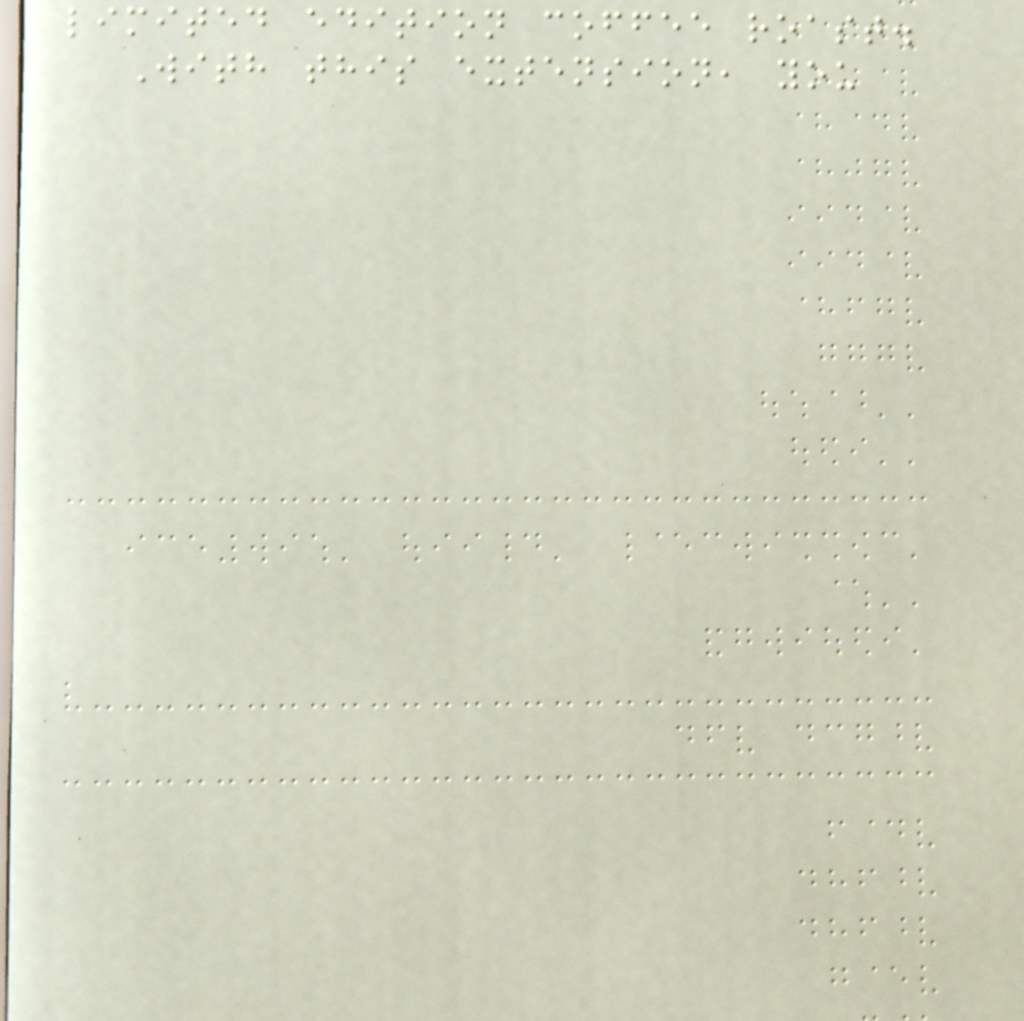limited edition coffee roast.
With this extension, you
